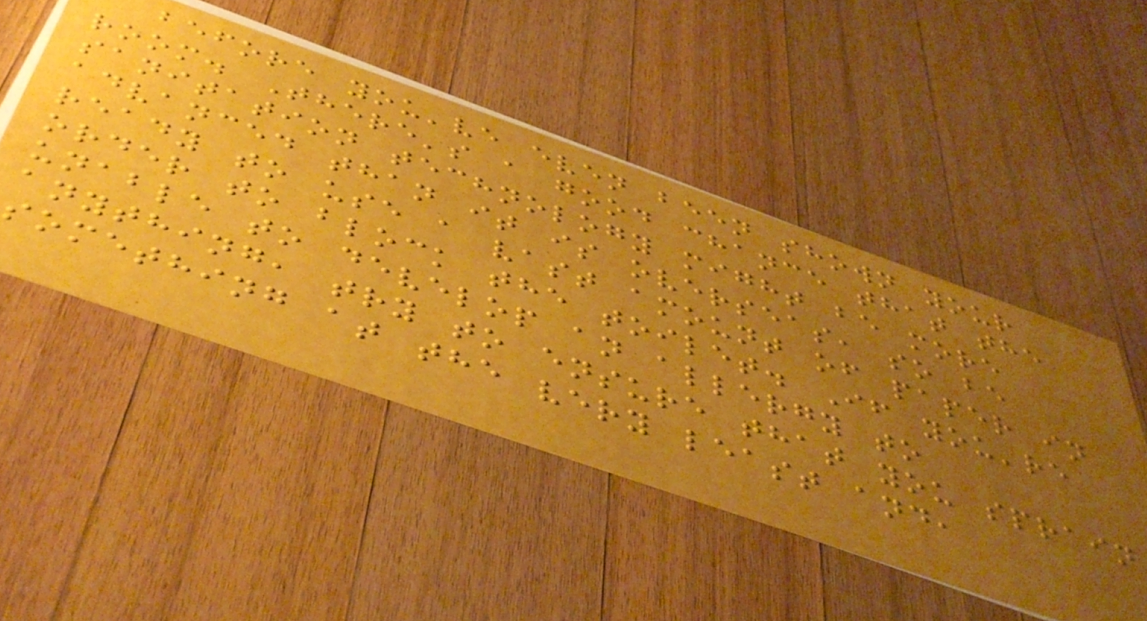before you've even been shown your
room. There's a good chance that the
sanitation technology might be more
advanced than it is overseas, so be
ready to use a vast amount of paper in
order to block the toilet. If you're
unable to develop an allergy to
anything, try to ensure that you sprain
something at the very least and,
